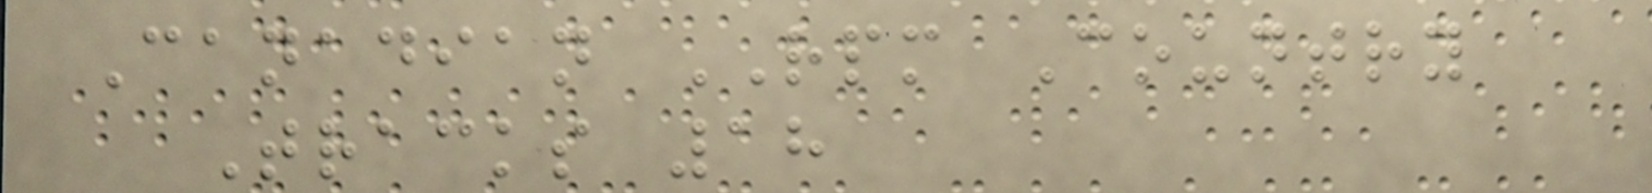Canadian RPM Country
Tracks 18
